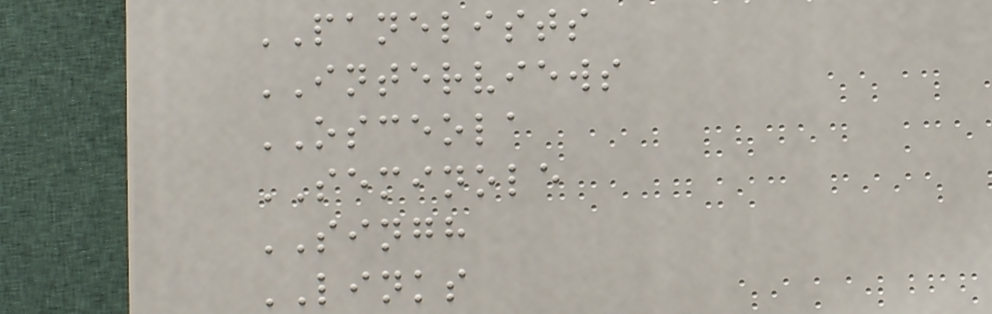PANELISTS
INTERVIEWS
OSCEOLA
SEMINOLE
SINGH
LINKS
